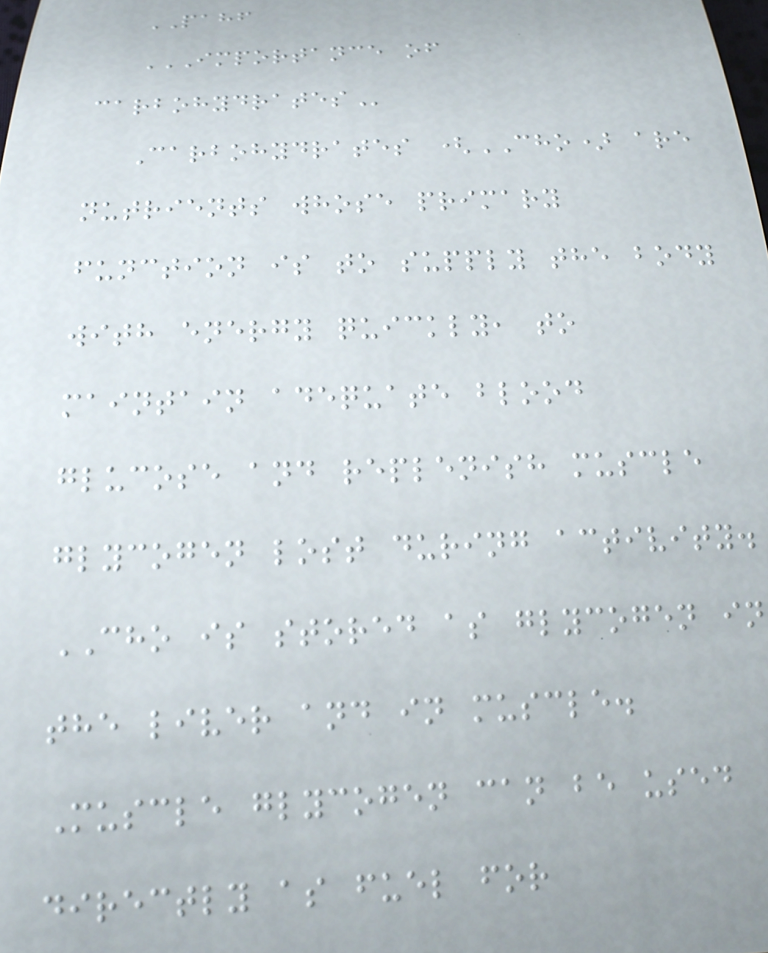PAHF
IMPORTANCE OF
CARBOHYDRATES
Carbohydrates (CHO) are
nutrients whose primary
function is to supply the body
with energy quickly, to
maintain adequate blood
glucose and replenish muscle
glycogen lost during activity.
CHO is stored as glycogen in
the liver and in muscle.
Muscle glycogen can be used
directly as fuel for
